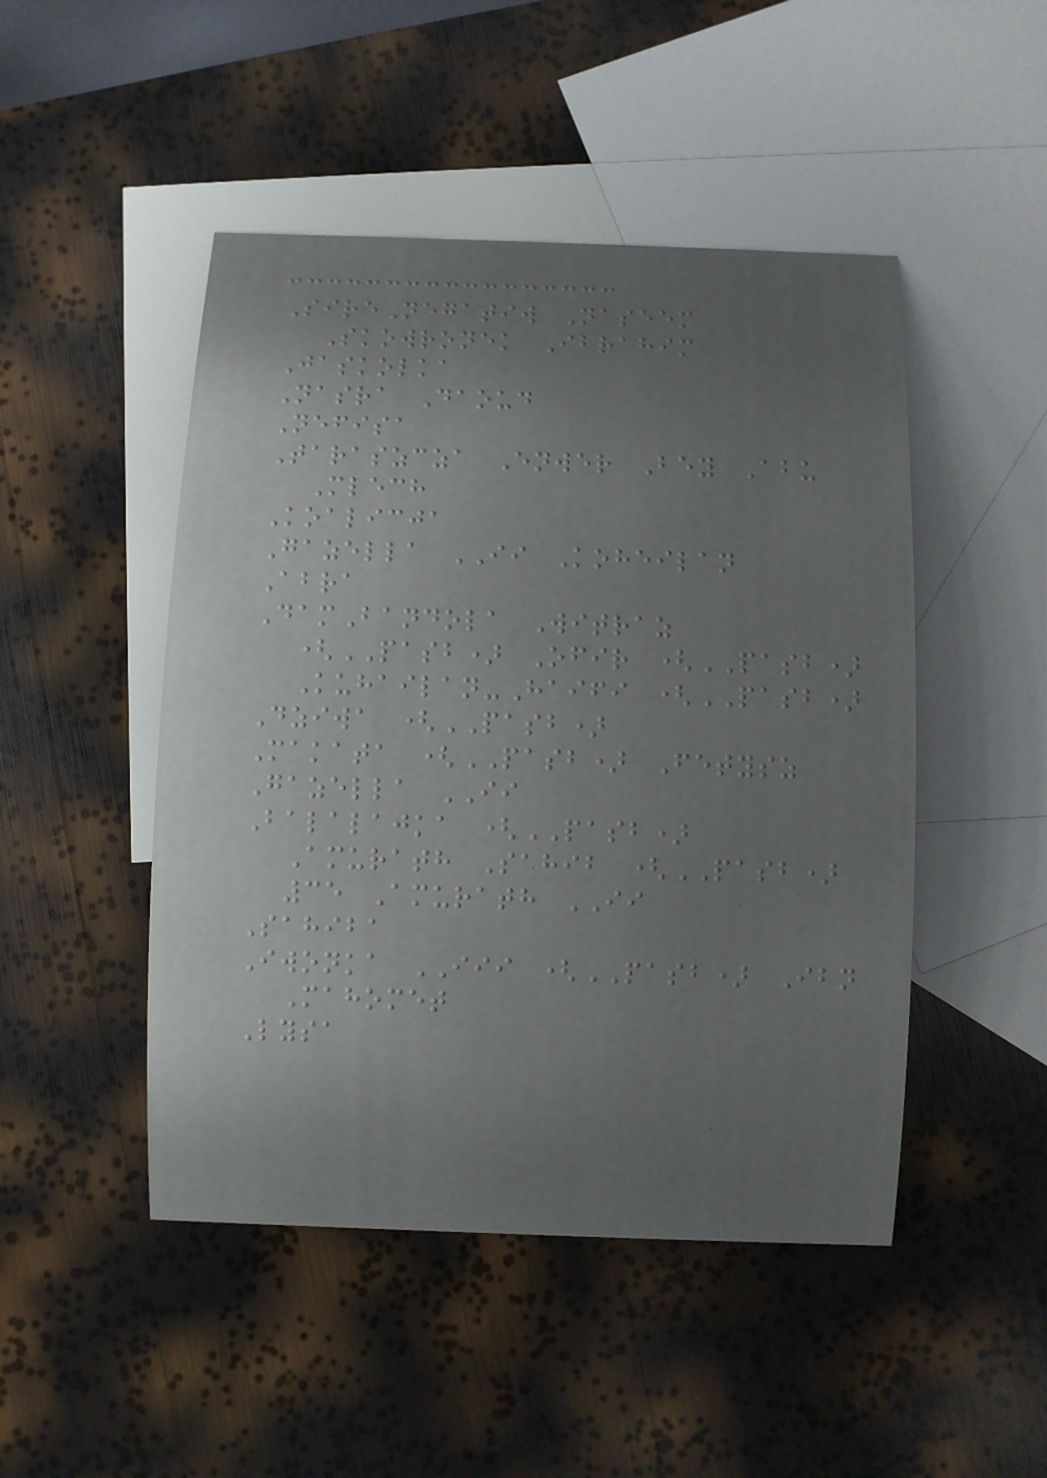SireNegatiw Naseem
Skowronek Ibrahim
Jaskolka
Nasra Daoud
Nefisa
Taraszcza Enwer Bey Abu
Mlech
Koalicja
Gazella II Koheilan
Abra
DamBandola Witraz
(PASB) Ofir (PASB)
Kuhailan-Haifi (PASB)
Dziwa (PASB)
Makata (PASB) Fetysz
Gazella II
Balalajka (PASB)
Amurath Sahib (PASB)
35 Amurath II
Sahiba
Iwonka III (PASB) Ibn
Mahomet
Lysa
